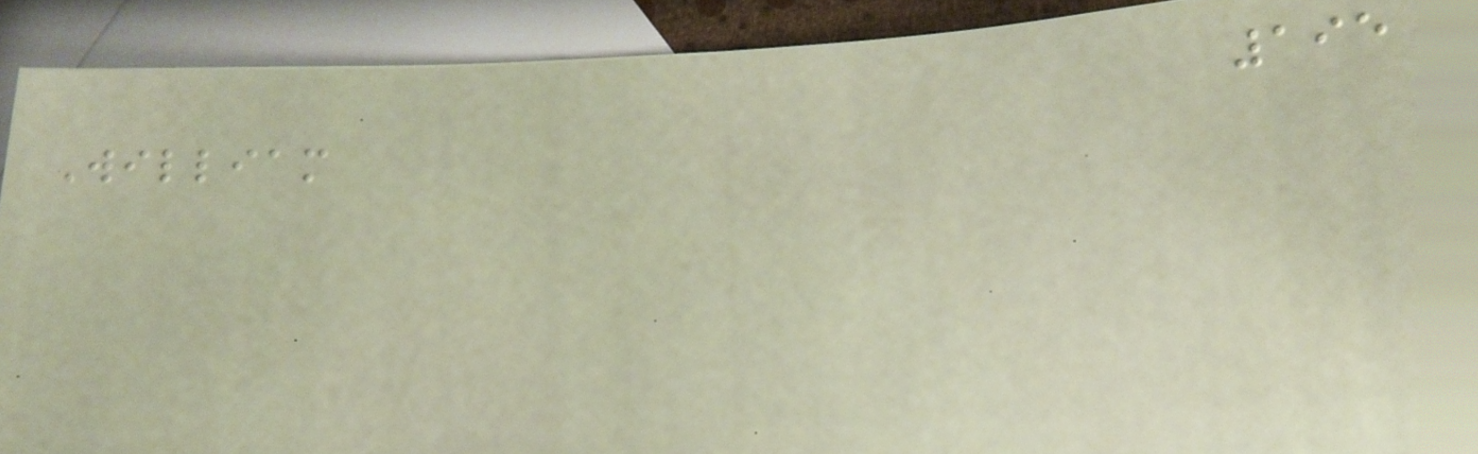195
William
